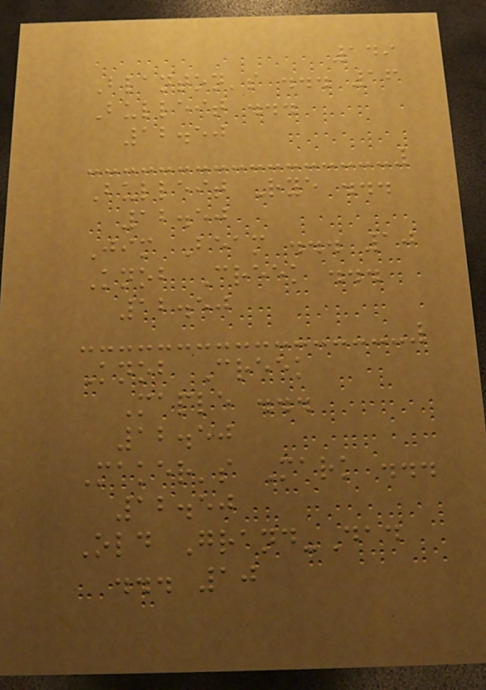149
Blanton's ... 16
Bulleit ...
12.50
Bulleit Rye ...
12.50
Jim Beam ... 10
Knob Creek ...
12.50
Knob Creek
Maple ...
12.50
Maker's Mark ...
12.50
Old Grand-Dad
... 10
